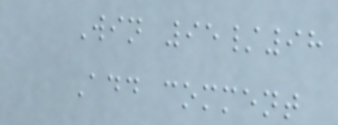Win 95/98
Add comment
